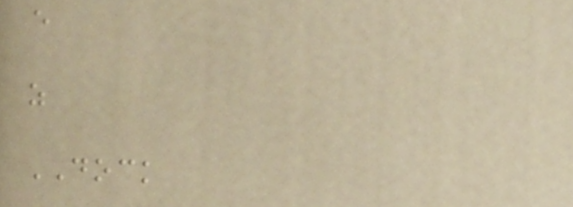e
z
DOCK
